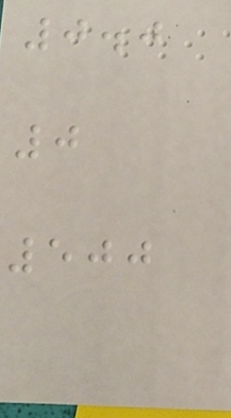0.0
0
500
